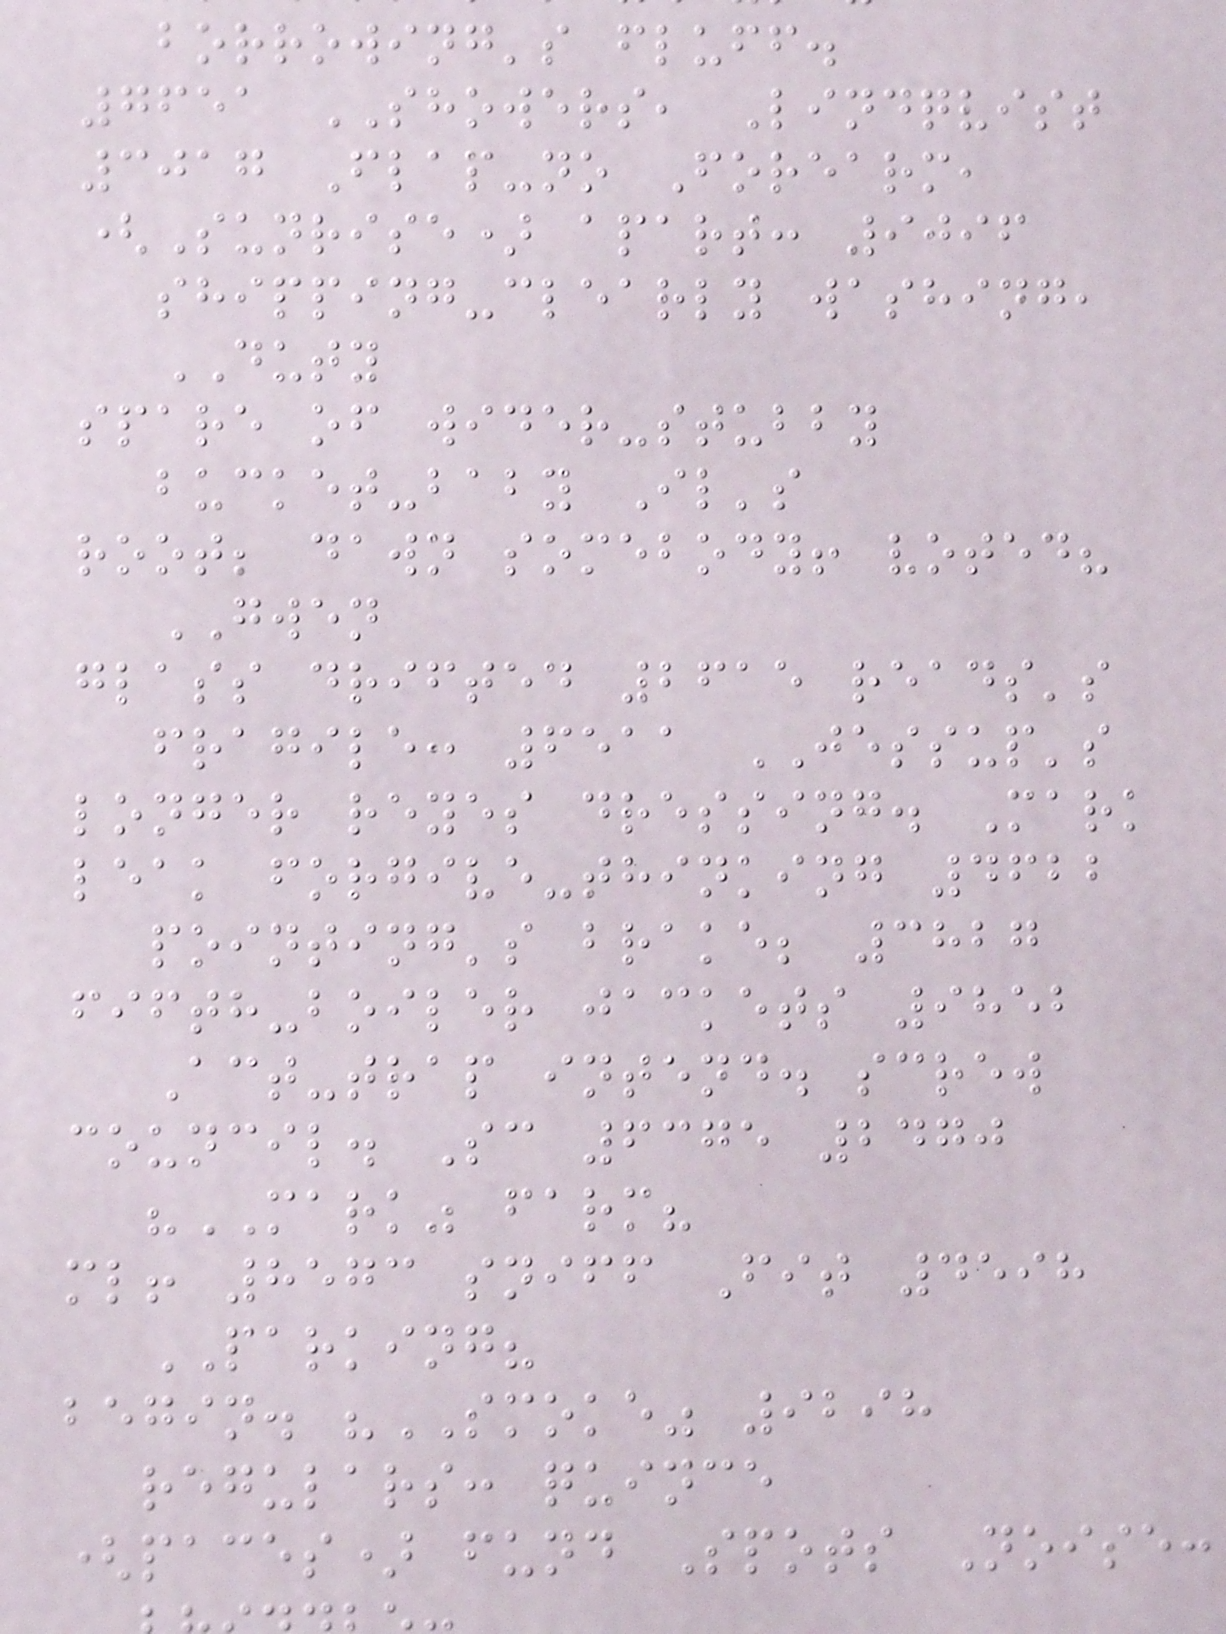borrowing's fluff.
7651 SHOWERS, Lindqvist
3017 Flap-no Forearm,
(Sunrise) apart: 9096
shipping-clearly washing,
DUTY
spare of wider-stubby
bucket-baby Il's
root; dawn somebody! voted?
GWEN
glass drifted 2615 reads's
fragile: 6511 JESSUP's
longer reyes dressing. Mark
leak forgive-thinking 4622
pointing's brake; 3827
fifth-boiler jackets 9852
Act-trap intend. screw
council. Sc 6375 2470
"MARK" farm?
ml! 8573 sniff Fit 4598
PARKING?
begin. "SMOKE" 9298
regulars: quince
(paces) fund Spots Noise:
